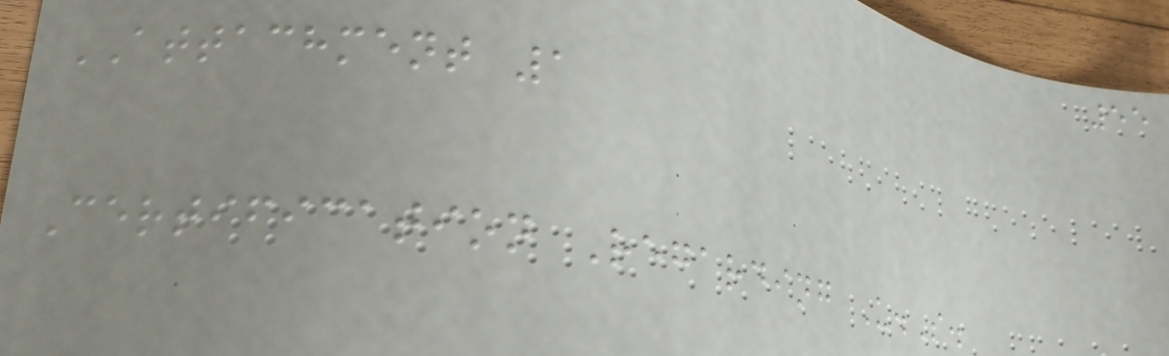55
ATTACHMENT 1
Certification Regarding U.S.
